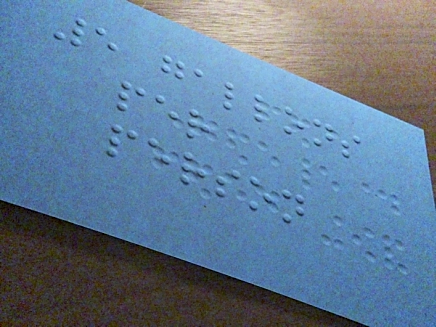5 gallons
per
person
